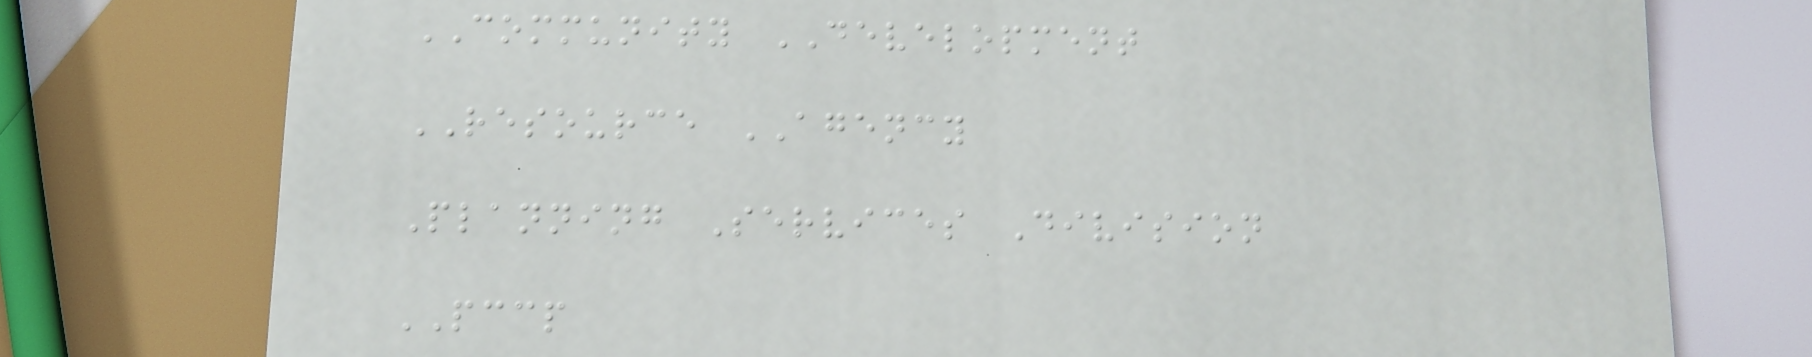COMMUNITY DEVELOPMENT
RESOURCE AGENCY
Planning Services Division
PCCP
